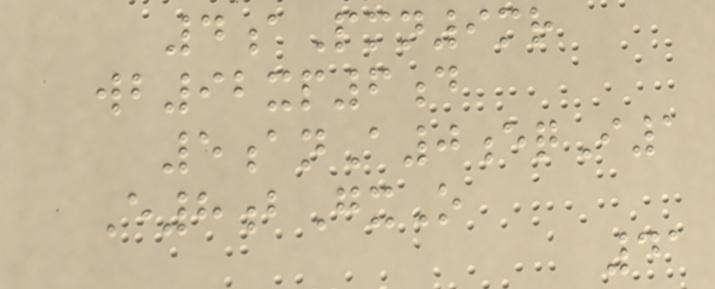4aPmn9mr
wb92xp6d
5anA0eqI1
E8bGxO
41
